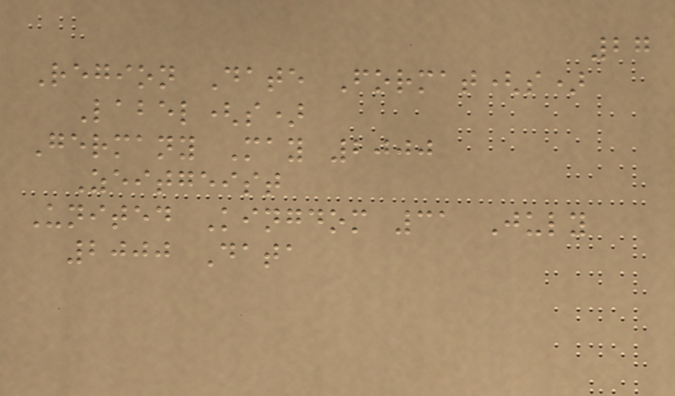27
Region Date Format(s)
Label(s)
Germany May 2000
Zeitgeist
United Kingdom 31 July
2000 Data
